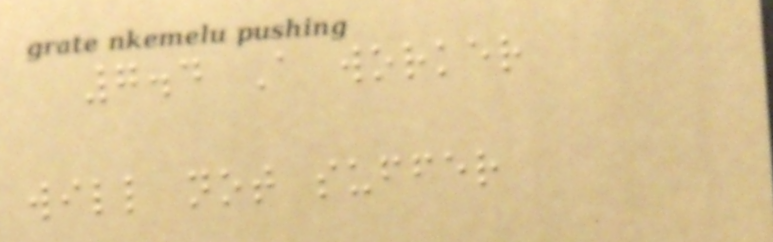7.4 A worker
will not suffer
